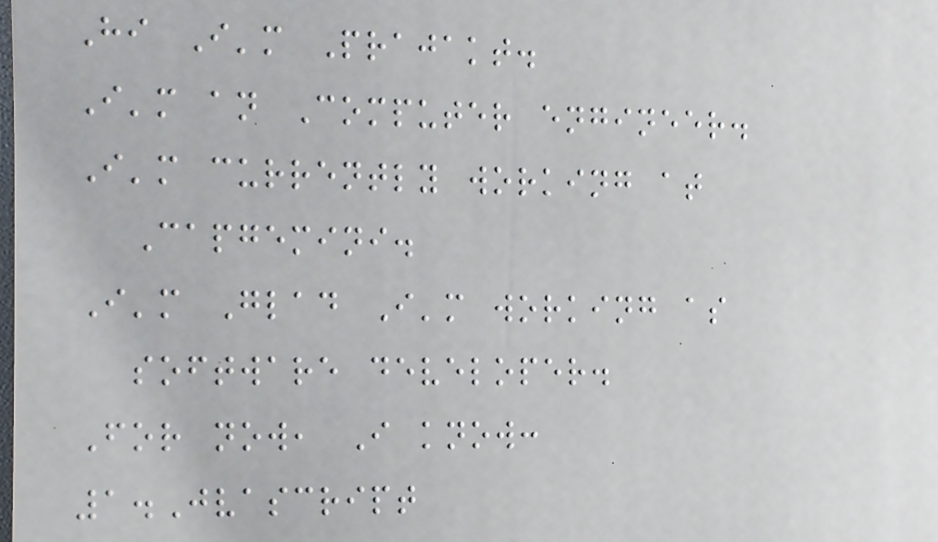Hi I'm Prajakt.
I'm an Computer engineer.
I'm currently working at
Capgemini.
I'm Glad I'm working as
software developer.
For now, I know:
1.Jvascript
